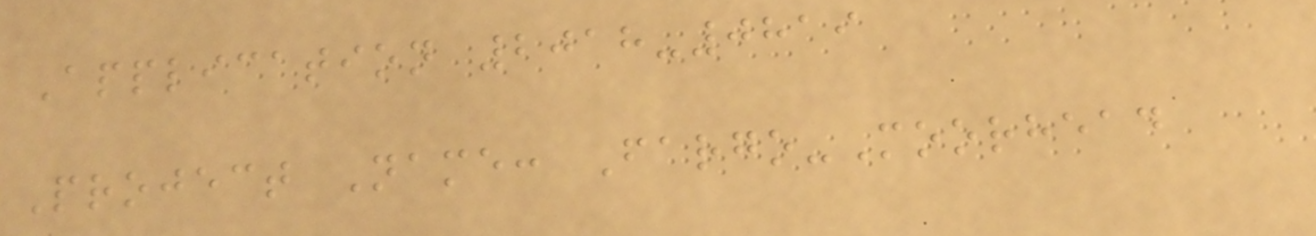Application 2018-0819
Project Name: Fargo-Moorhead
